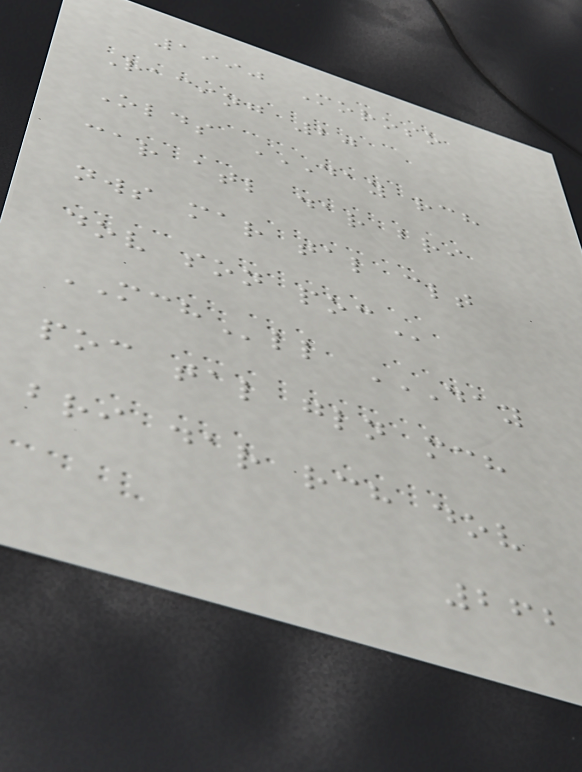1990 Moroso
Racing 20
Olds DAY RCH
CAR ATL DAR BRI
NWS MAR TAL CLT
DOV SON POC
MCHll DAY
POC TAL GLN MCH
BRI DAR RCH DOV
262
